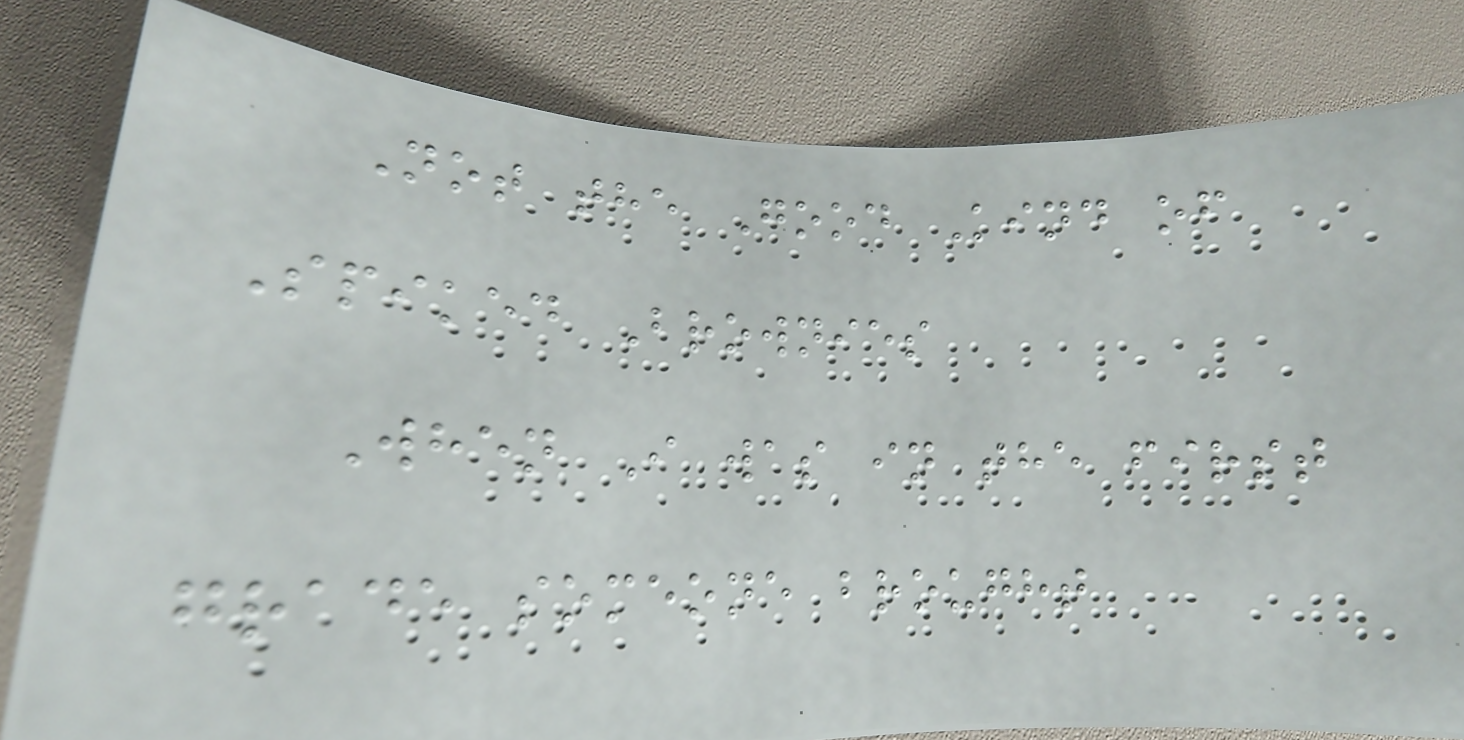Not the Good Kind of
Spiked Brownies
When I was in the first
grade someone brought
